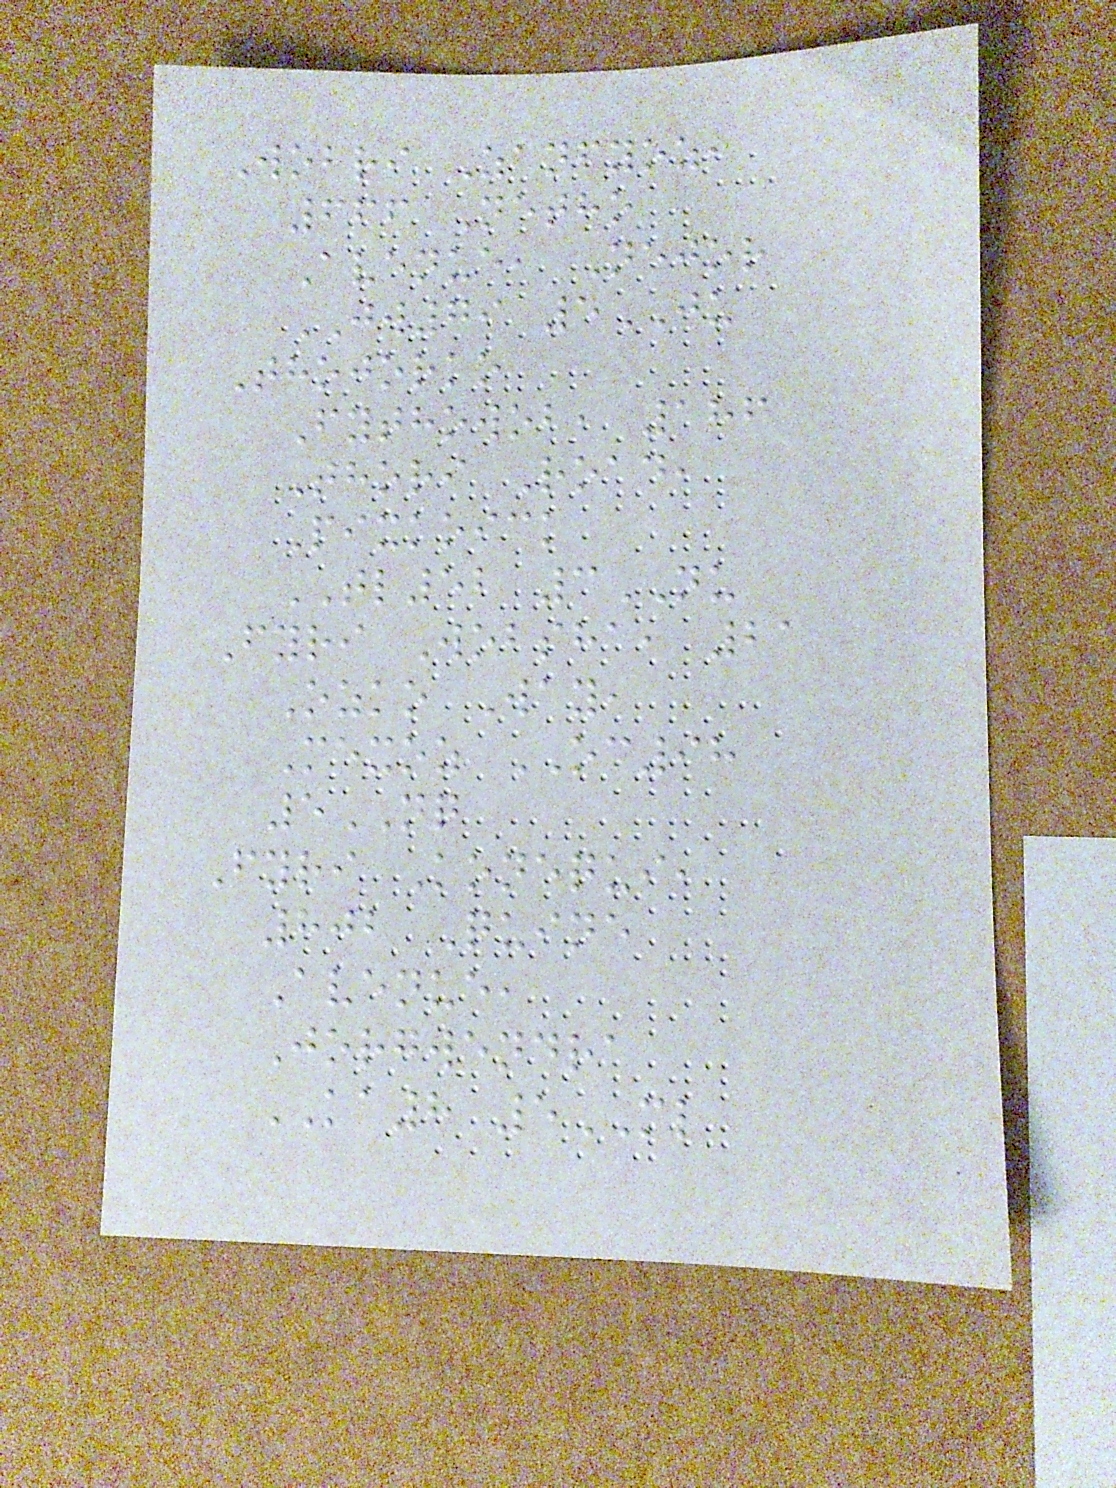Wobri Zanfyoz,
666 Netho
Avenue, Nejor
JW79 5JU
Thojorko
Fythowob, 186
Thori Road,
Pixkoick
TL52 3NU
Fyri Wobsha, 21
Ozko Way,
Mexoz OC98
5NQ
Fyri Konequi,
802 Quine
Avenue,
Jorgwendra
KA8 5ML
